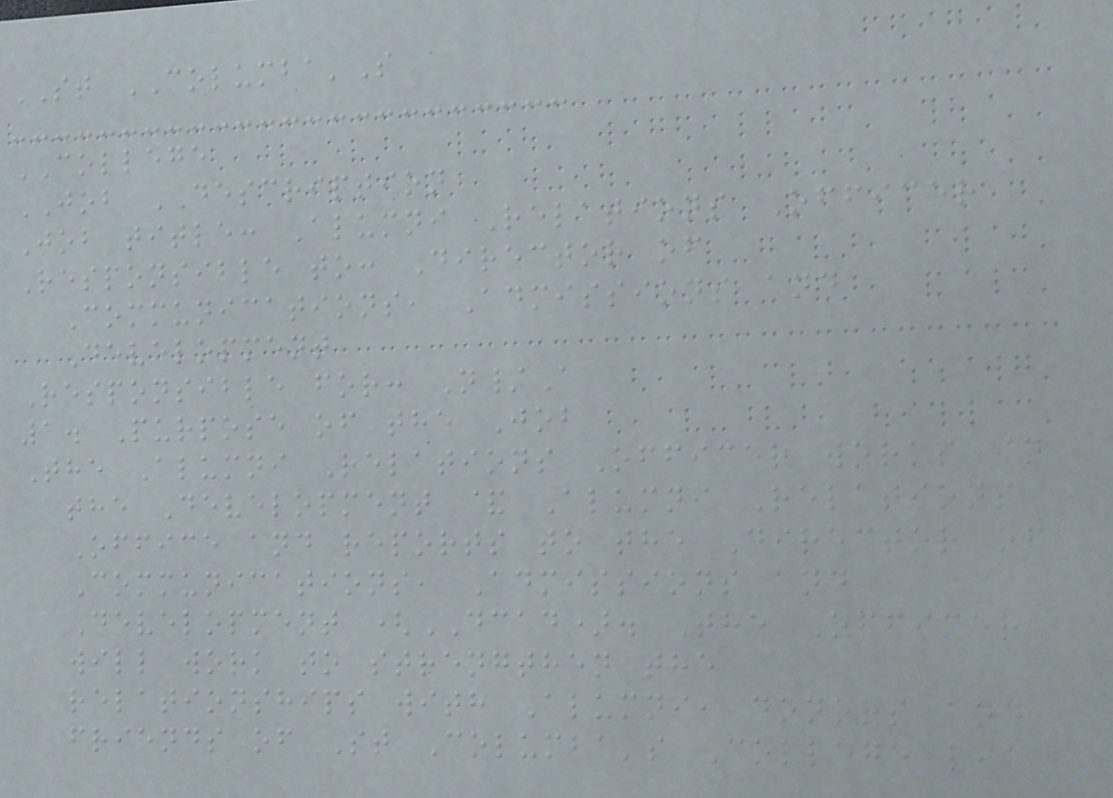ST COLUMBA'S
COLLEGE
JOB DESCRIPTION
Job title: Alumni Relations Officer
Responsible to: Director of
Communications, Admissions and
Development
Responsible for: N/A
1. Purpose of the Job
The Alumni Relations Officer works in
the Development & Alumni Relations
Office and reports to the Director of
Communications, Admissions and
Development (DCAD). The Officer
will work to strengthen the
relationships with Alumni, donors and
friends of St Columba's College via
